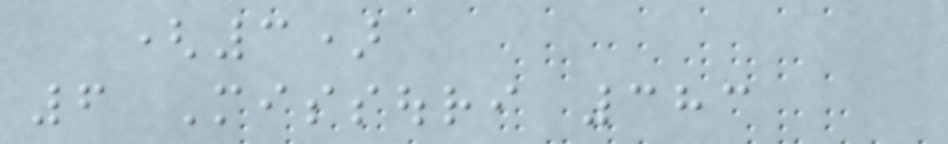(3)
6 Missouri 383
